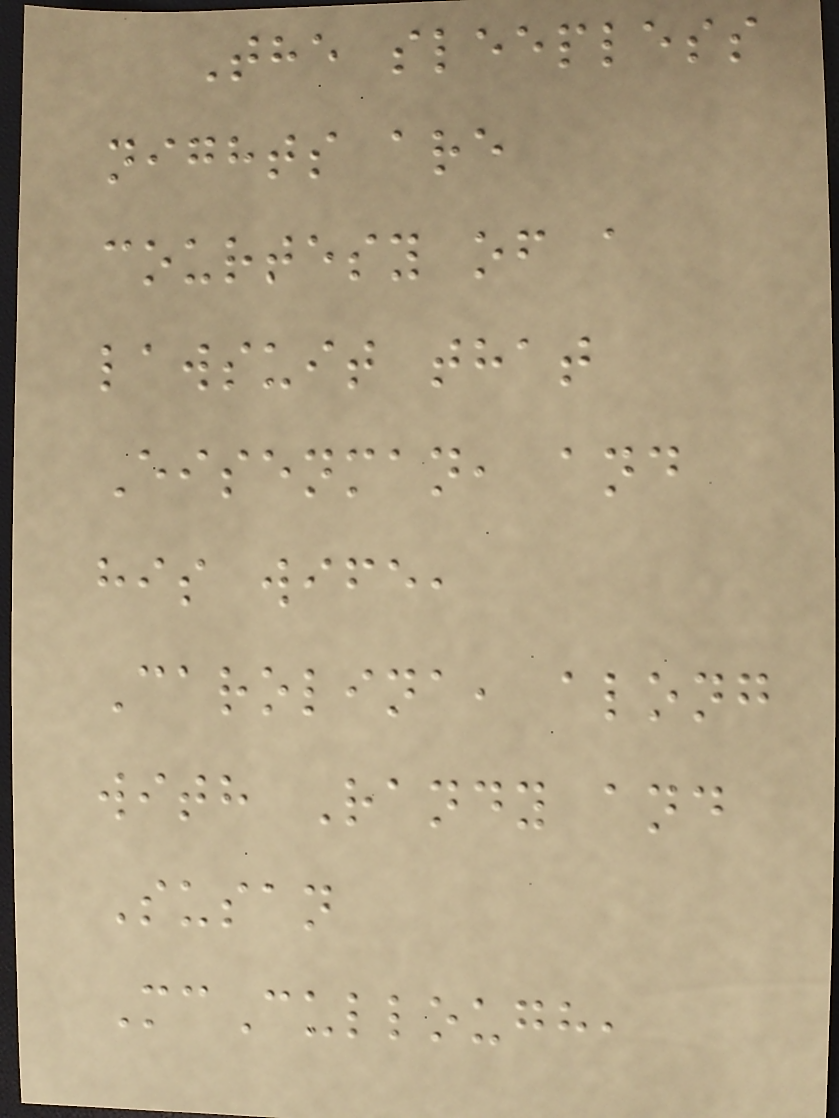The sleepless
nights are
courtesy of a
lawsuit that
Eisenman, and
his wife,
Carolina, along
with Randy and
Susan
McCullough,
